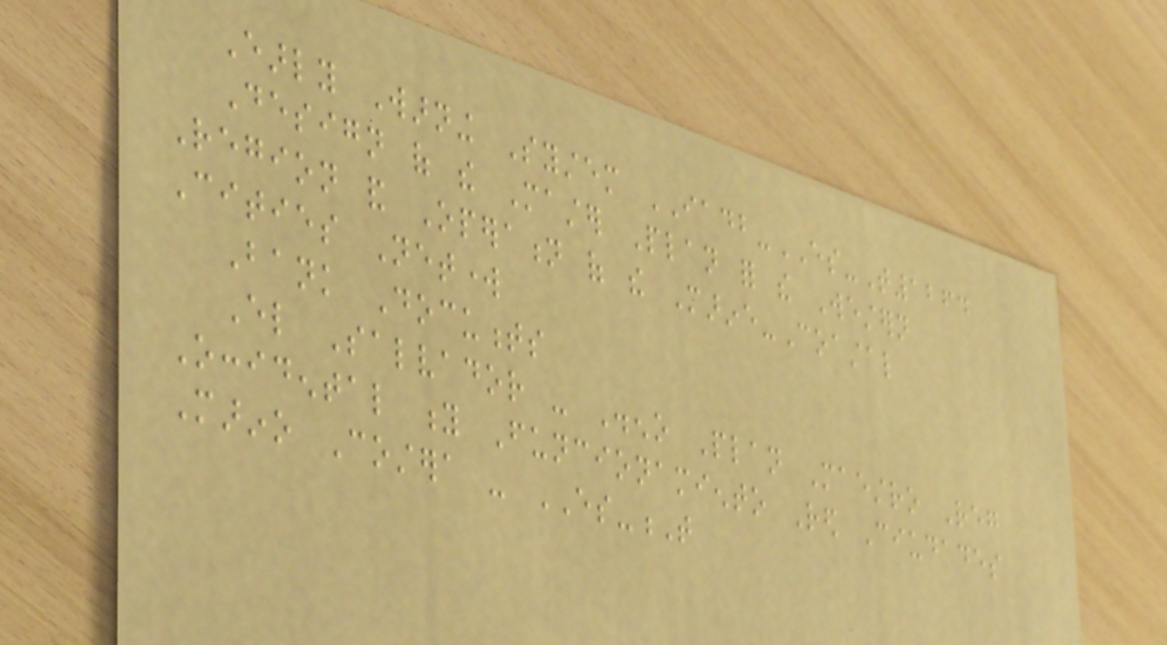Early Warning System IADB-ES-T1264
Design of the Master Plan for the Western
Region and Operation of the Marine-Coastal
Cities Network
Bank Documents
El Salvador - Diseno Plan Maestro Reg
Occidental y Funcionamiento Red Ciudades
Marino Costera - ES-T
